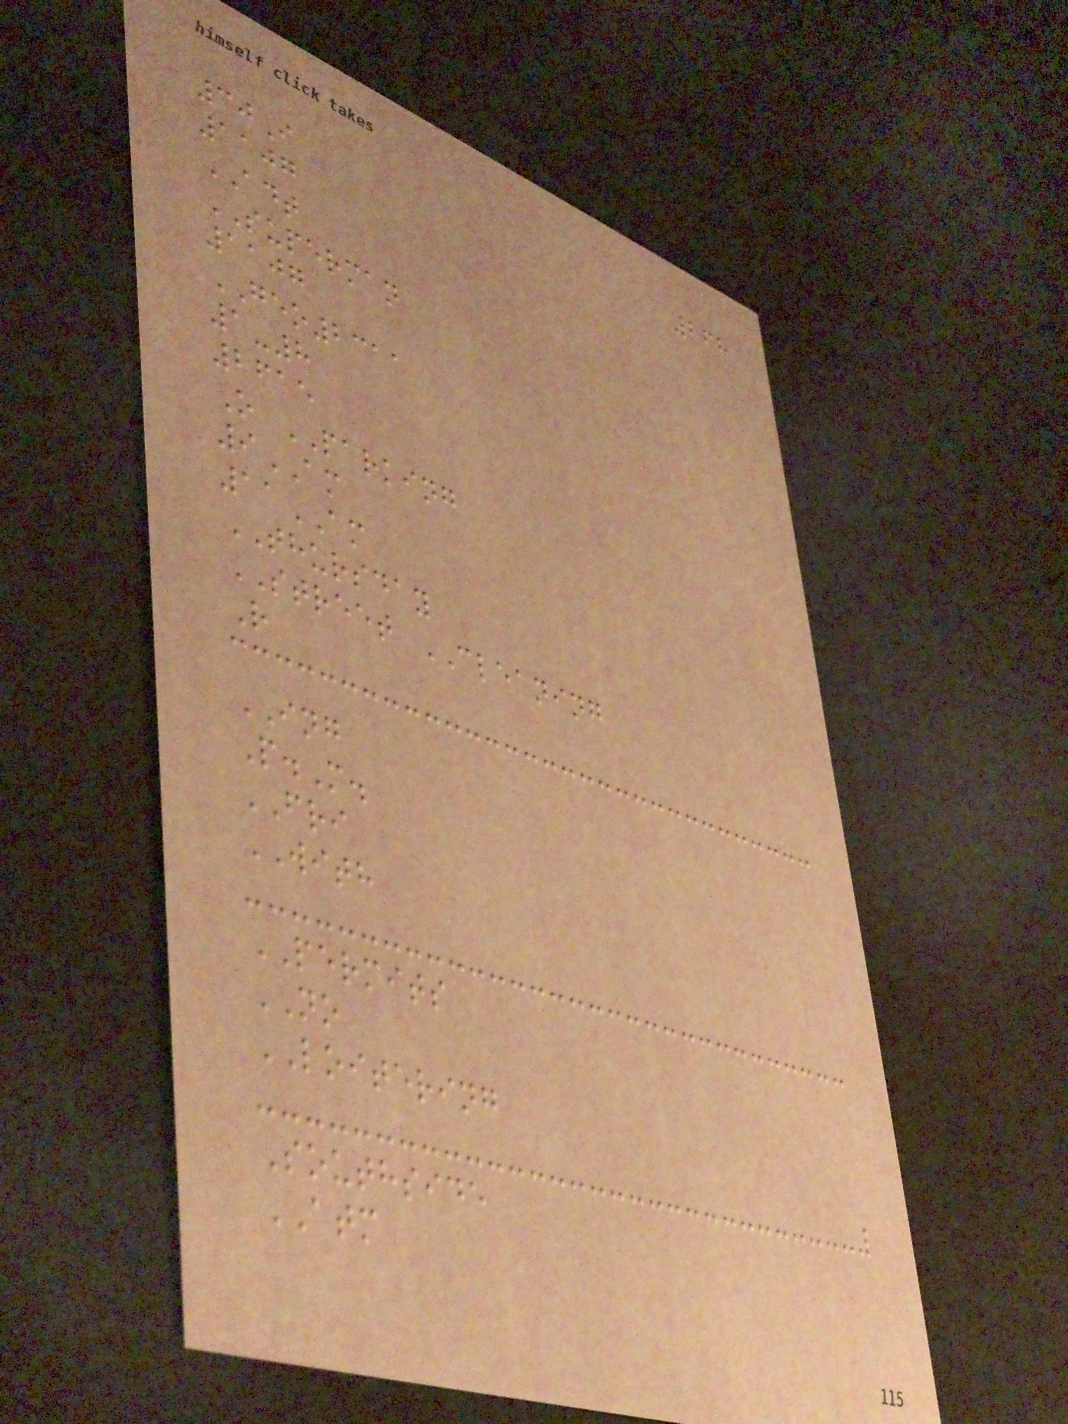268
30I
1107
ADT
SUPERMAN
1107
GEO2311
1-8
2615
O PARKING
9AM
11AM
THURSDAY
STREET CLEANING
R
ING
P.M.
FRI
WITH
PERMITS
NO
LOITERING
Southside
ATM
